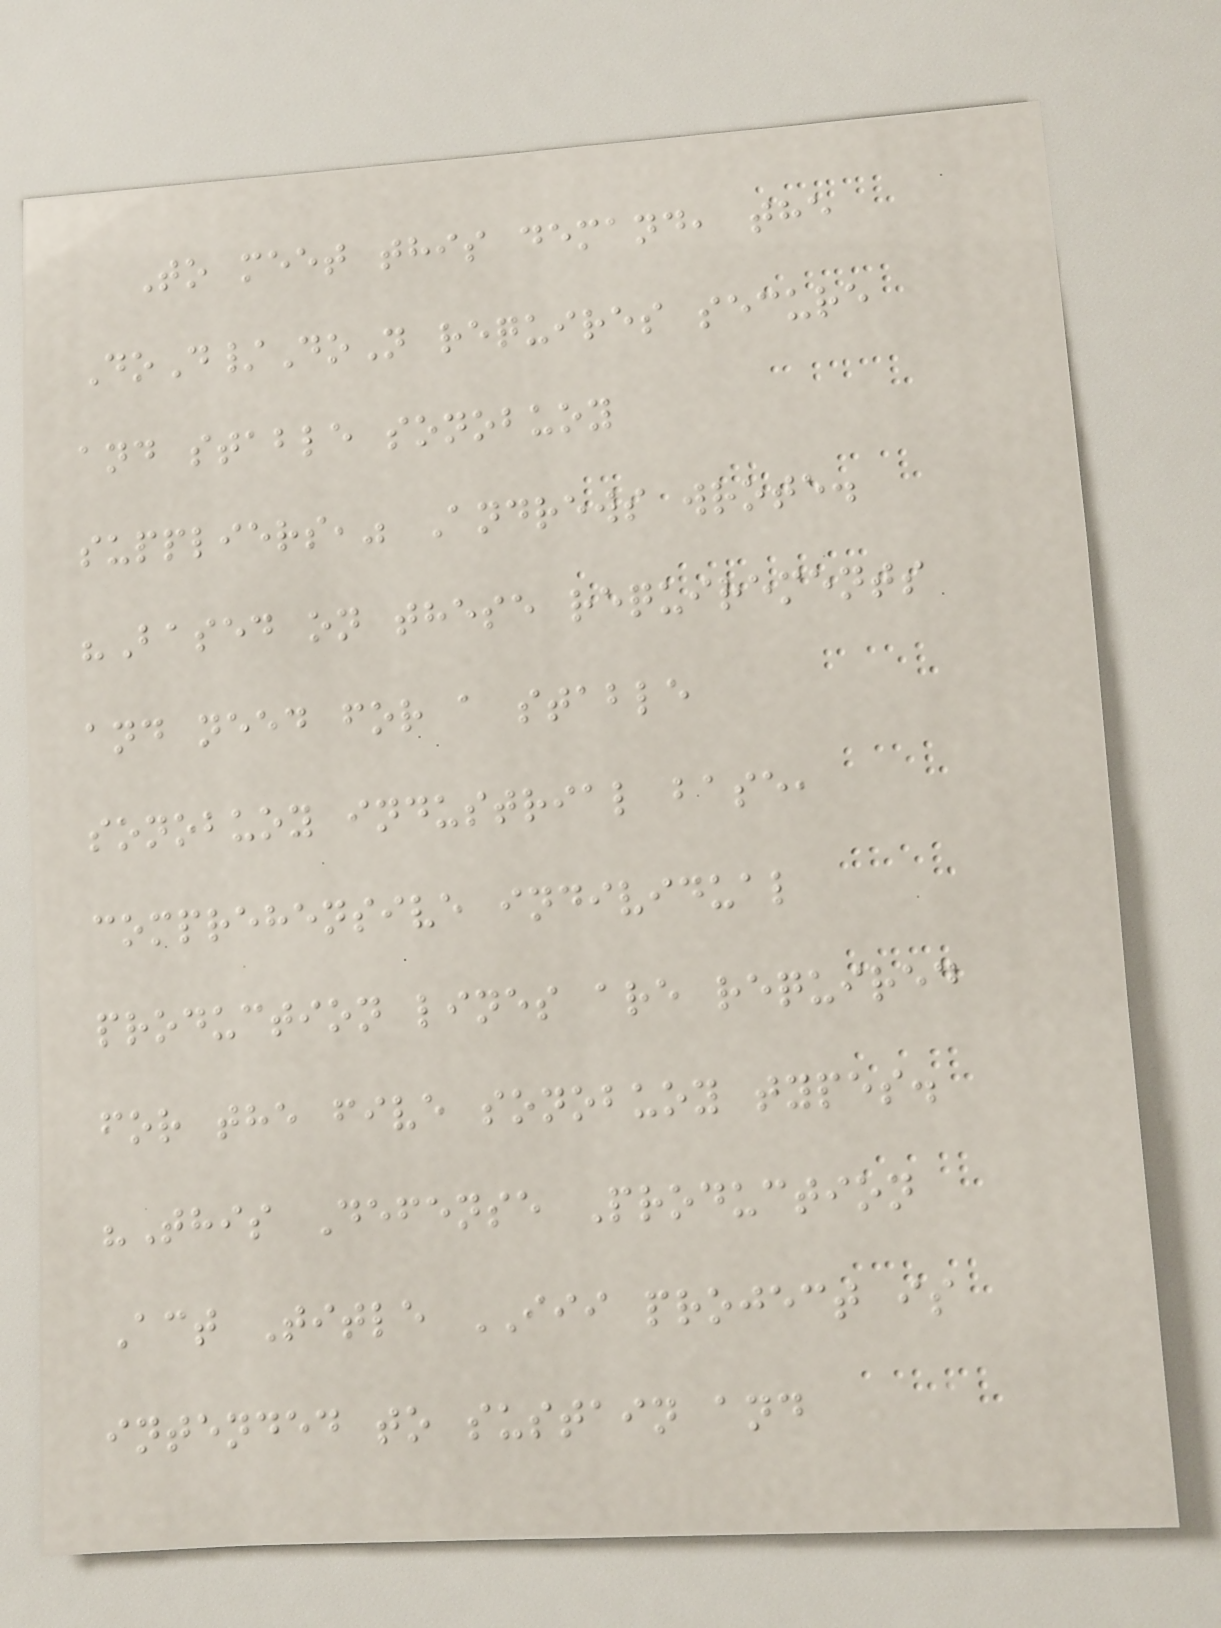To meet this demand, the
DoD/DoN requires secure
and stable sonobuoy
suppliers," Andrews wrote.
"Based on these requirements
and need for a stable
sonobuoy industrial base,
comprehensive individual
production lines are required
for the five sonobuoy types.
"This Defense Production
Act Title III project is
intended to sustain and
